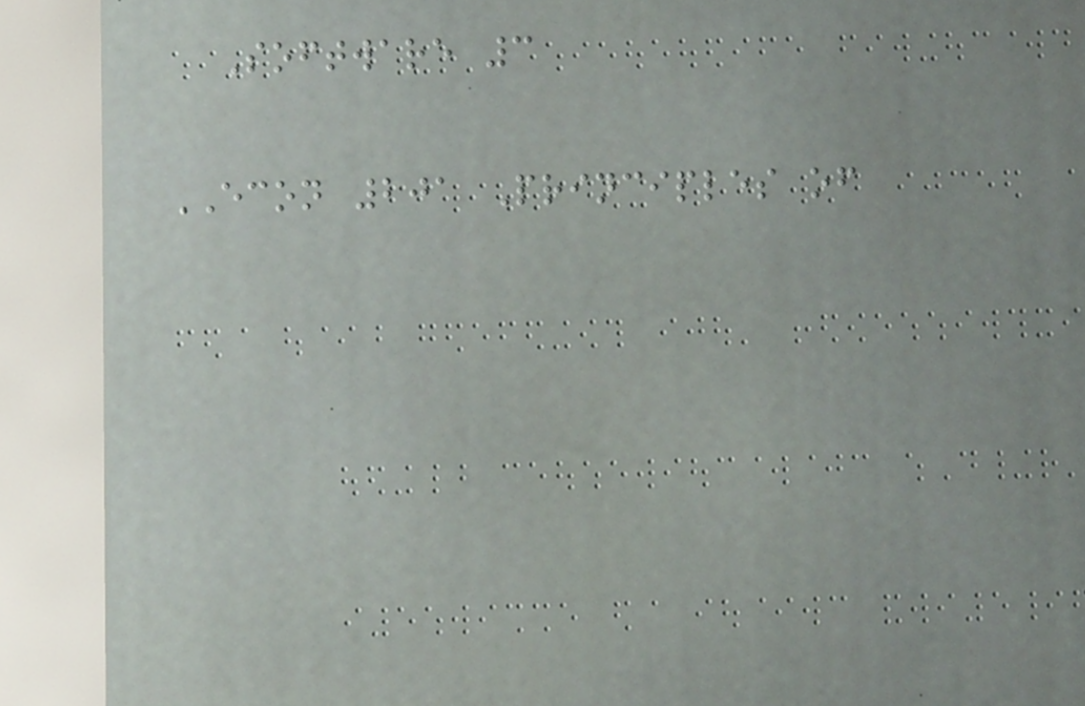Software 3
ECON 201 Principles of
